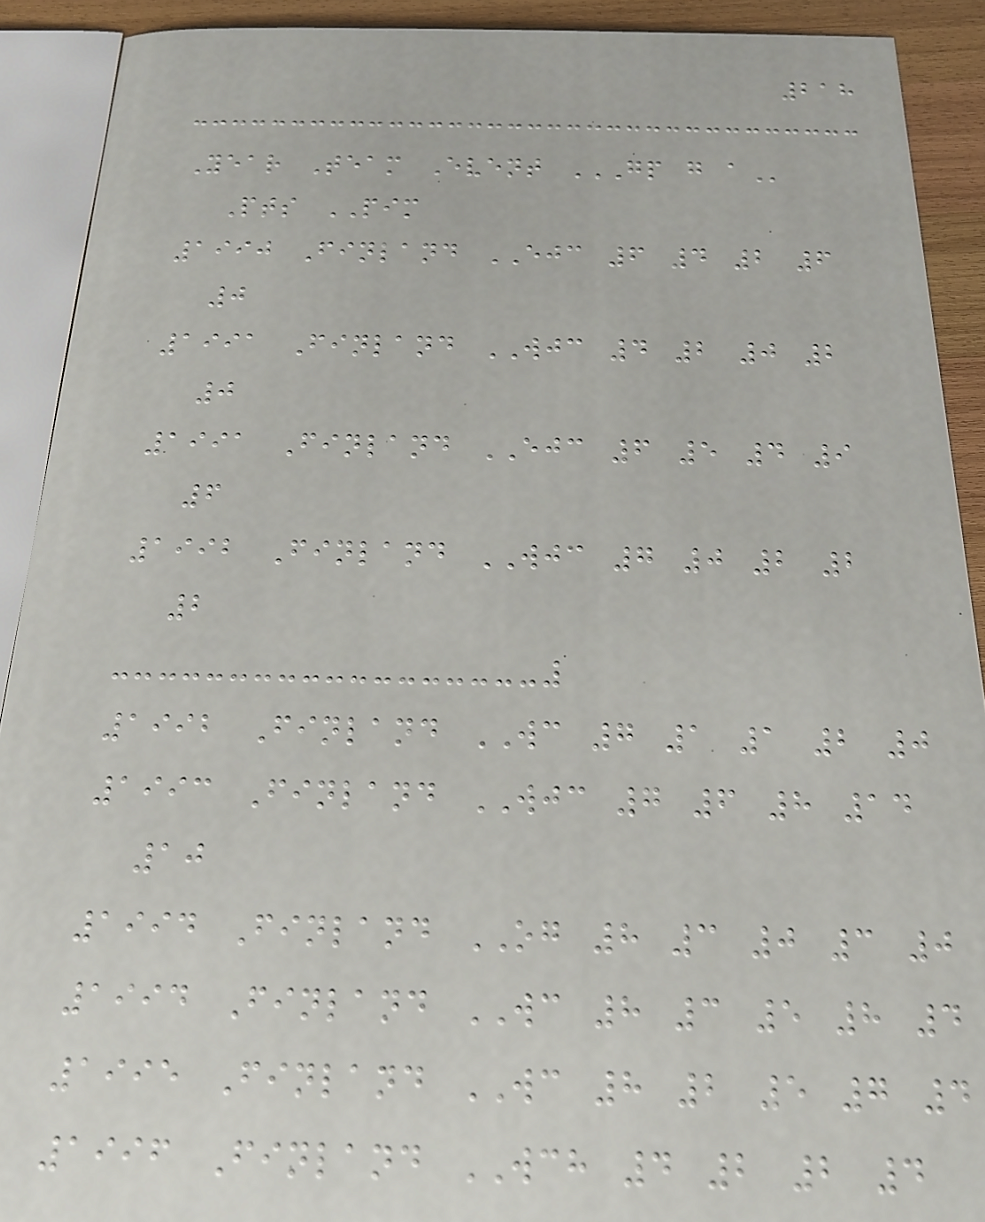218
Year Team Event GP G A
Pts PIM
1990 Finland EJC 6 4 2 6
0
1991 Finland WJC 4 2 0 2
0
1991 Finland EJC 6 5 4 9
6
1992 Finland WJC 7 0 2 2
2
1992 Finland WC 7 1 1 2 0
1993 Finland WJC 7 6 8 14
10
1994 Finland OG 8 3 0 3 0
1994 Finland WC 8 3 5 8 4
1995 Finland WC 8 2 5 7 4
1996 Finland WCH 4 2 2 4
